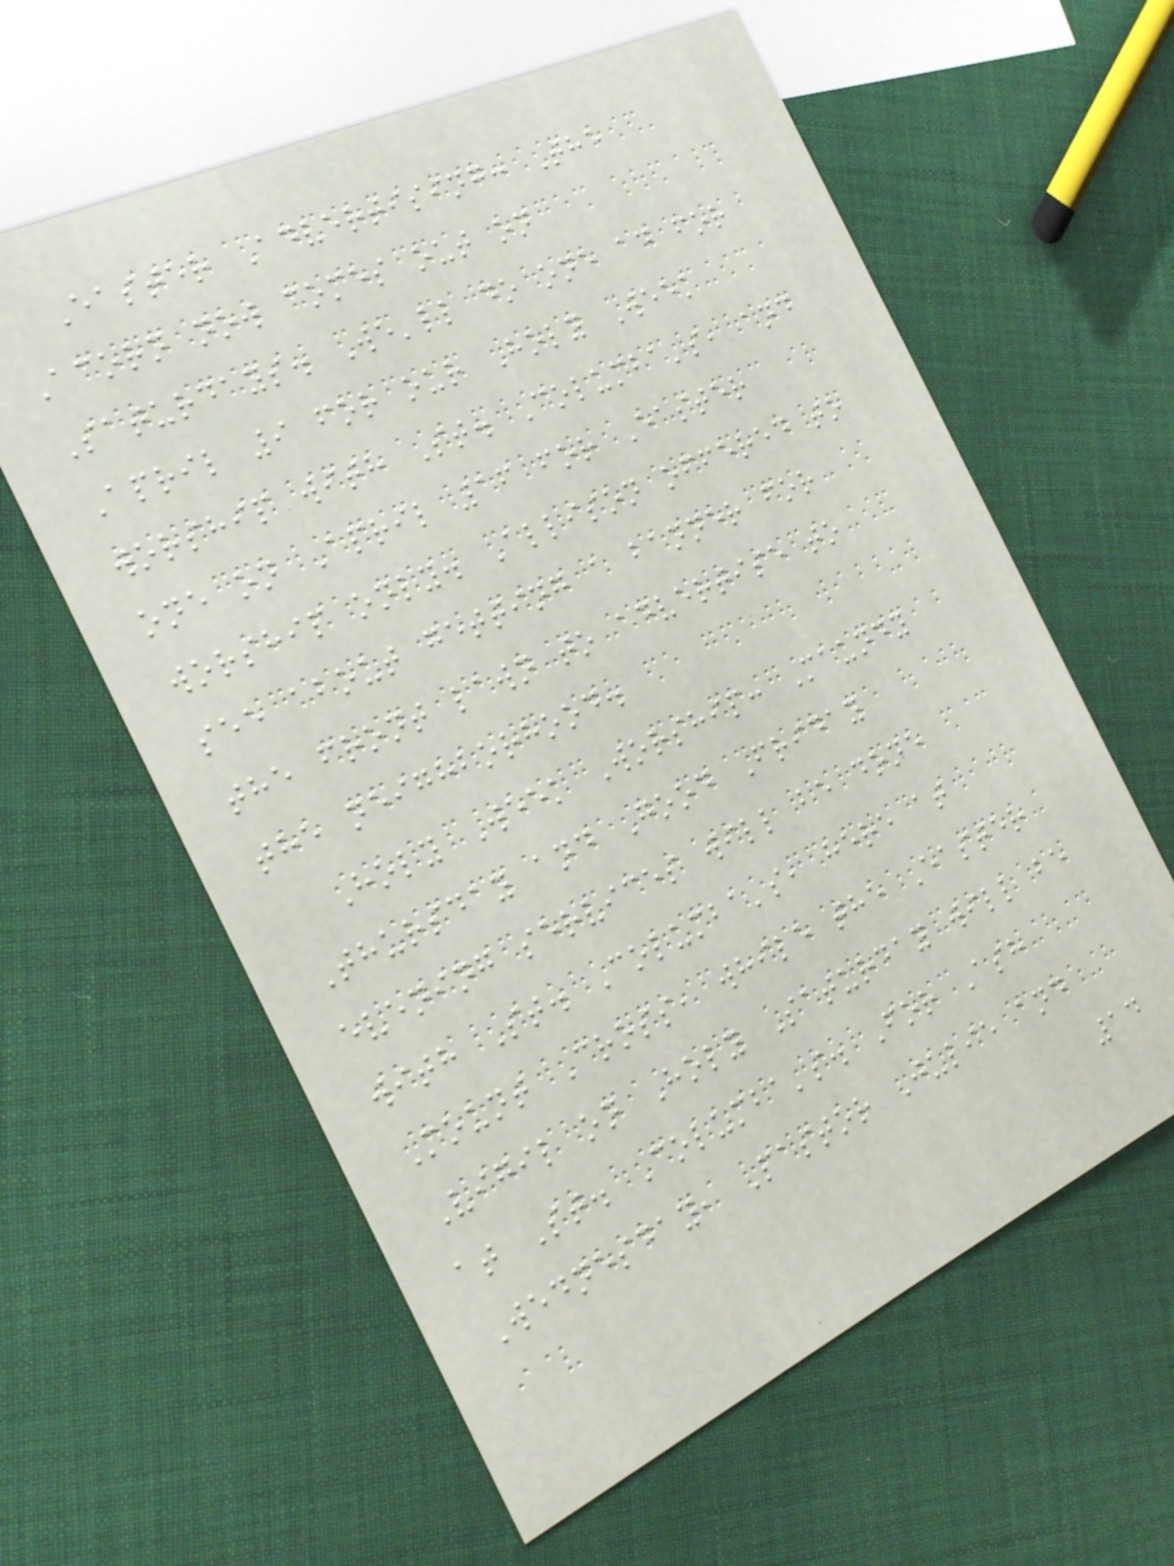Easter Advertising: The
Acorn now comes out on
Saturdays. We'll do one ad for
April 9 for our Holy Week
worship with St. Columba's, and
one on April 16 for Easter
worship only. Allison offered to
see about getting a banner for
the front lawn to advertise to
the neighborhood.
Holy Week Worship: Maundy
Thursday and Good Friday
evening services will be done
with St. Columba's, here at
Mount Cross, while the Easter
Vigil on Holy Saturday will be
at St. Columba's. For Ash
Wednesday, Pastor Julie and
14
